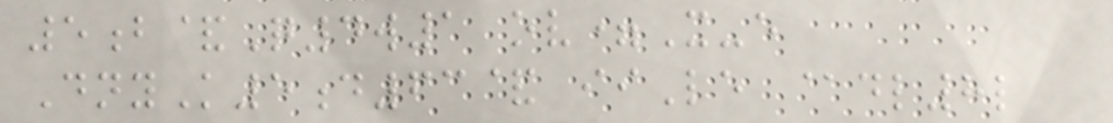5b&Q4w1 ov=X-e
DnyK5d63& iiLe @dl8l
